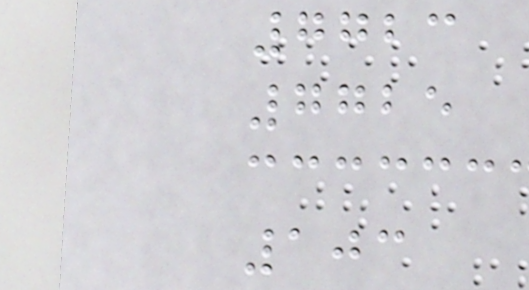7723
7725
103
